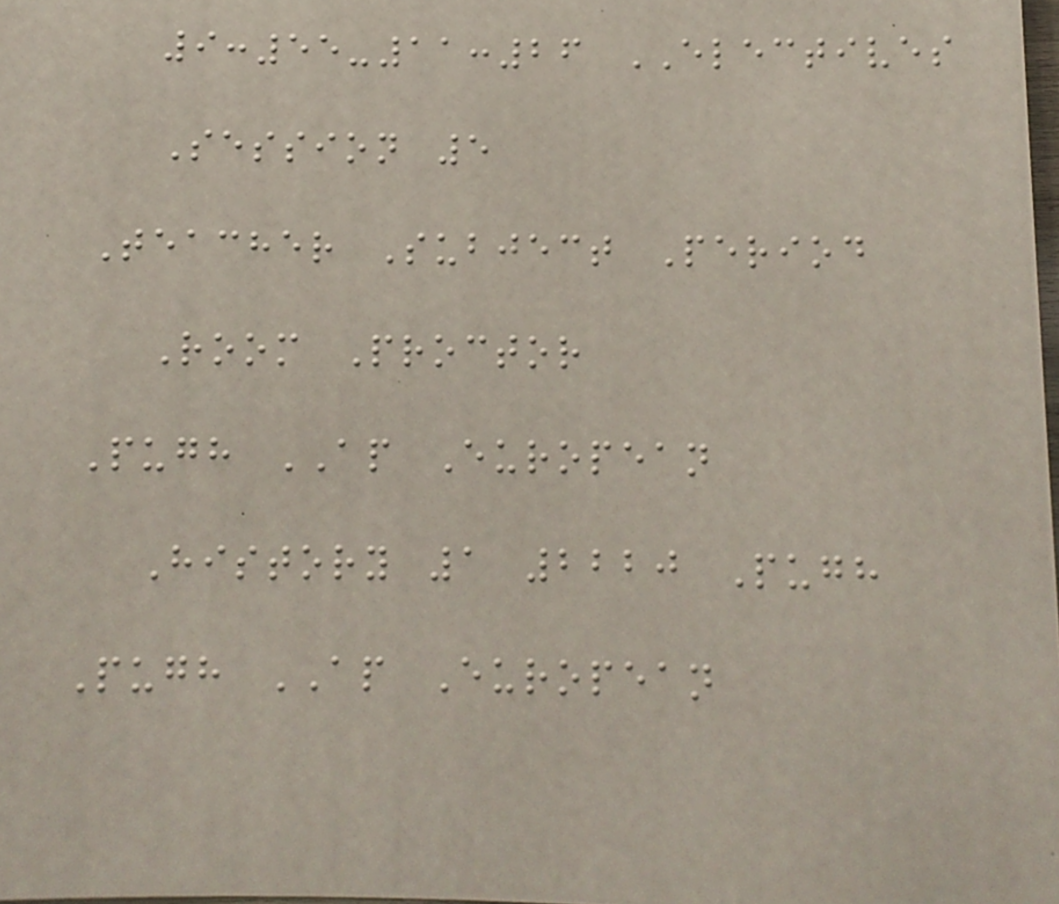9:55-11:26 ELECTIVES
Session 5
Teacher Subject Period
Room Proctor
Pugh AP European
History 1 2220 Pugh
Pugh AP European
